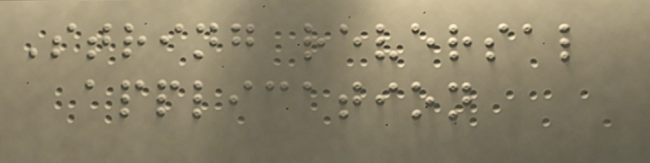String reversal
application
